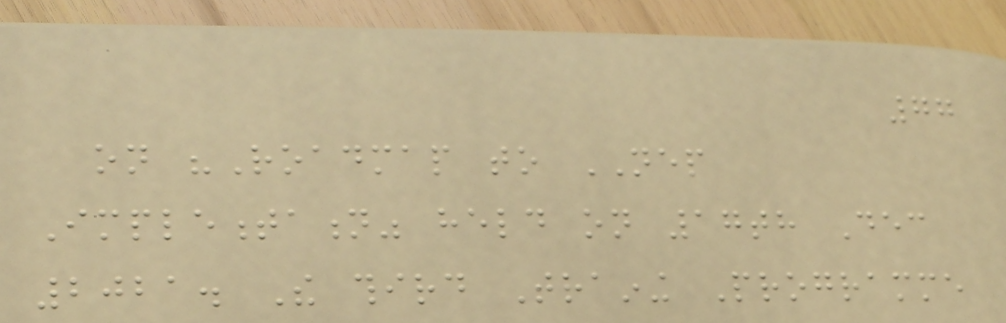77
on "Roadmap to NEP
Implementation" held on 17th Dec
2021. The third Training Programme
